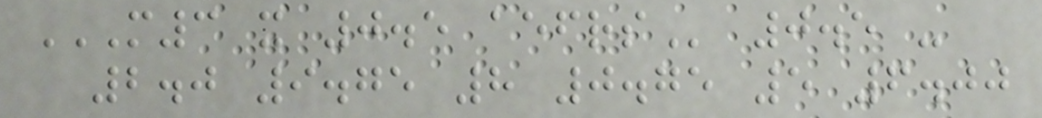M3 X 0.5 AEFRS 0.5 -
2.0 9.75 8 0.75 5 6.00
